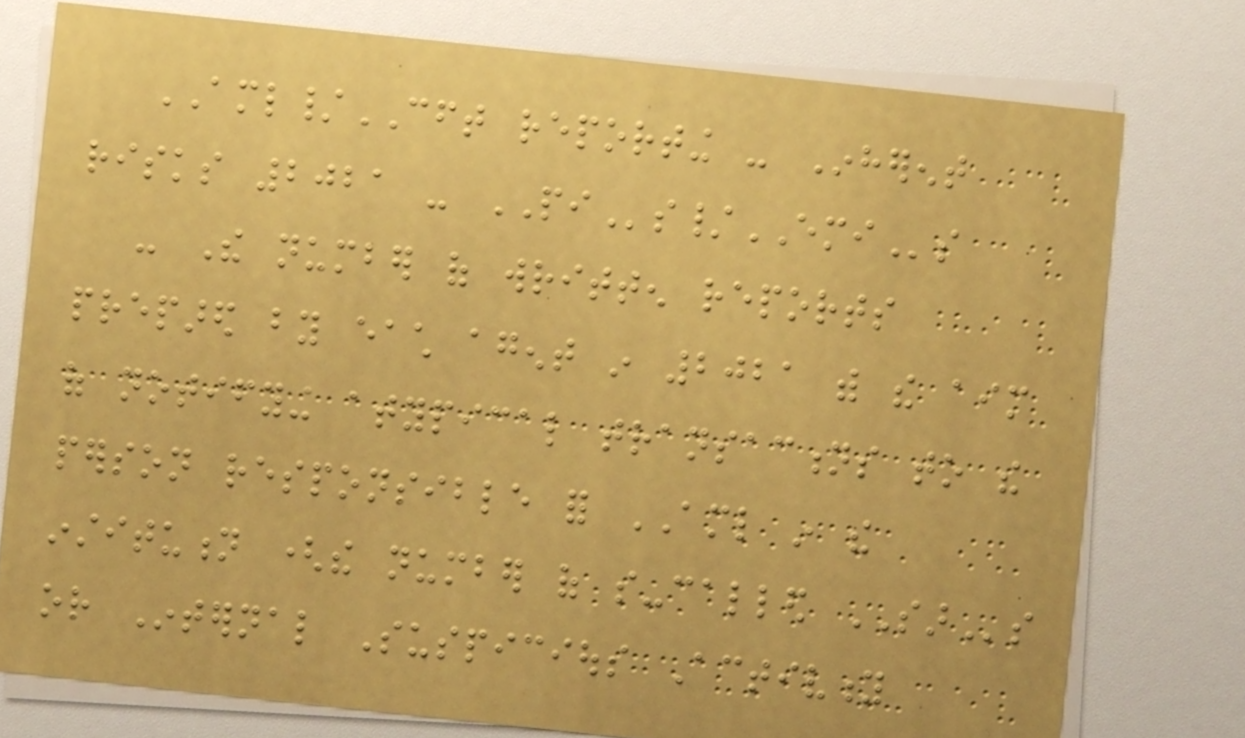AML/CFT reporting - Inherent
risks 2021 - PIs/EMIs
- The number of written reports
prepared by each agent in 2021 with the aim
of notifying atypical transactions to the
person responsible for AML in the
institution (the number of so-called SARs
or Internal Suspicious Activity
